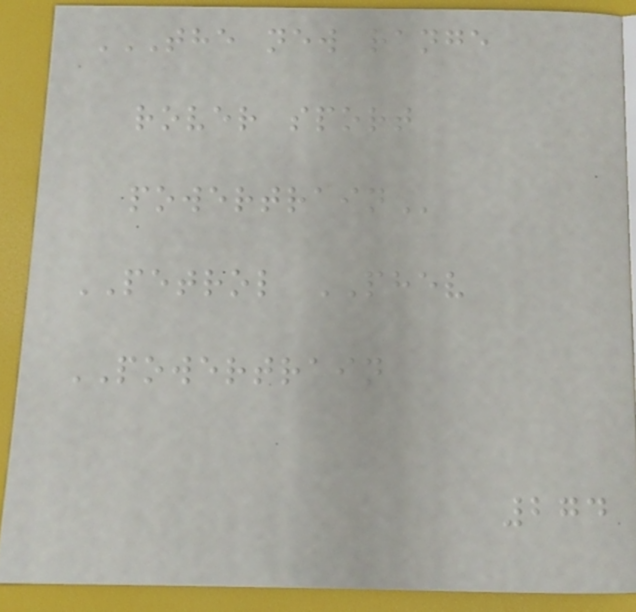THE NEW RANGE
ROVER SPORT
POWERTRAIN
PETROL PHEV
POWERTRAIN
274
